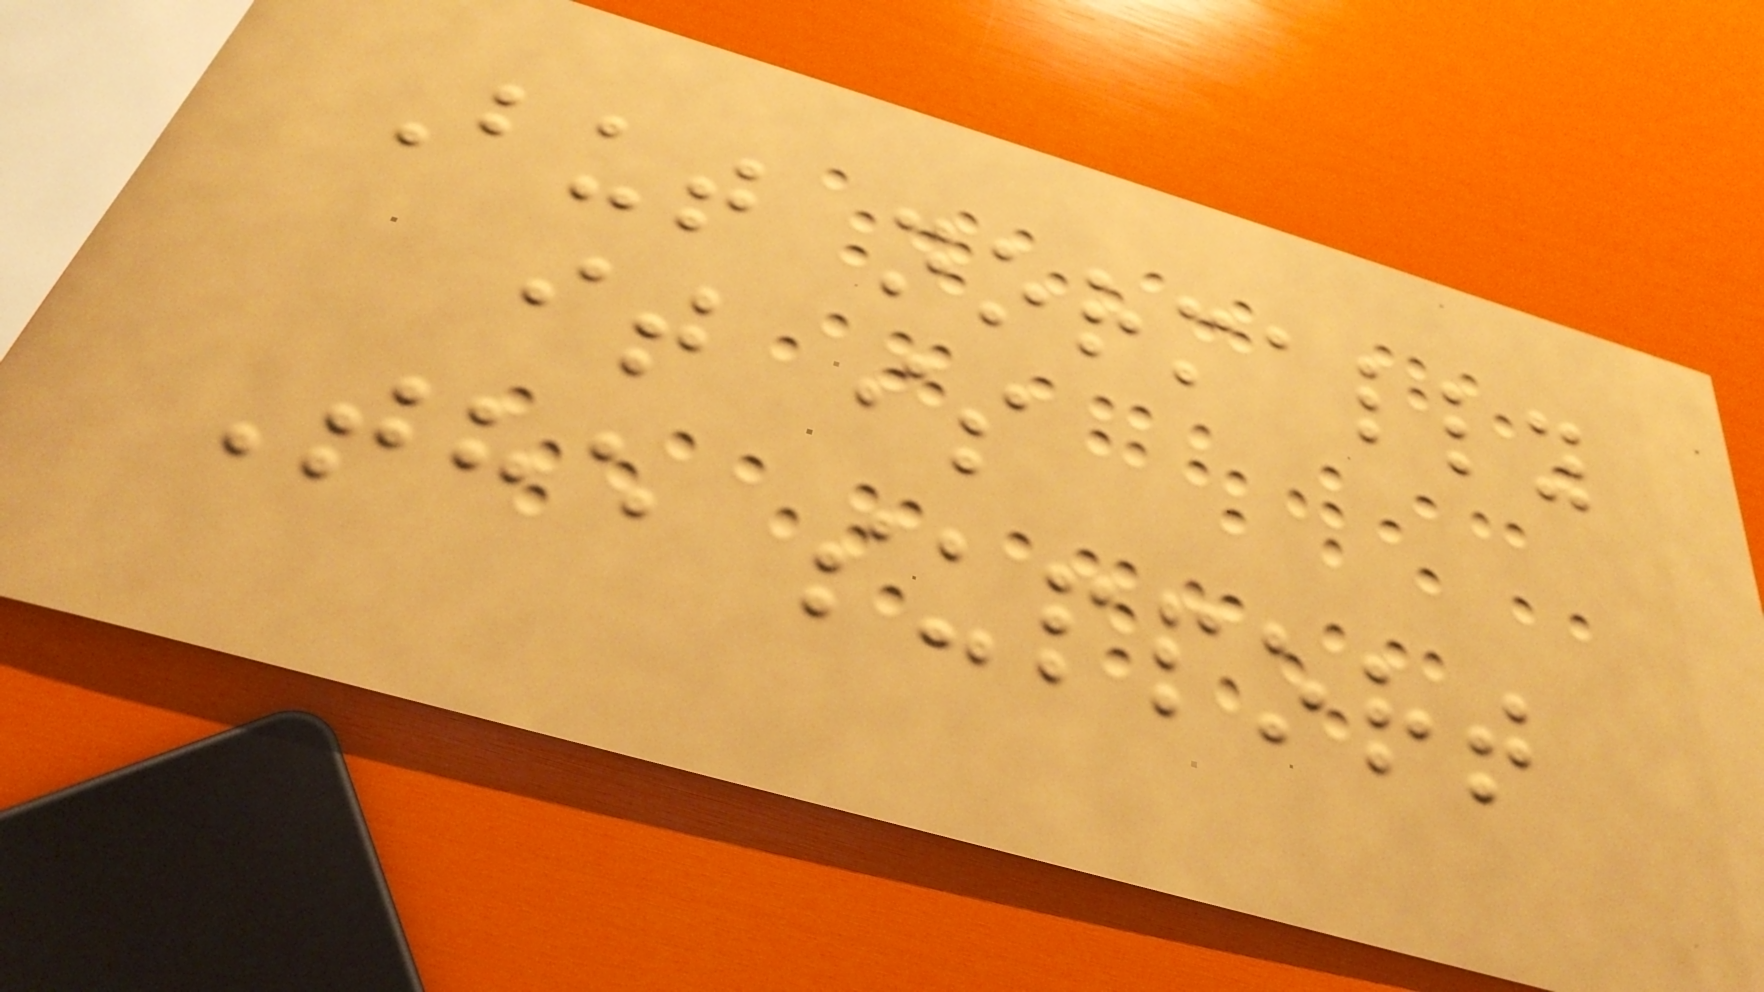But normally
it is
The support
